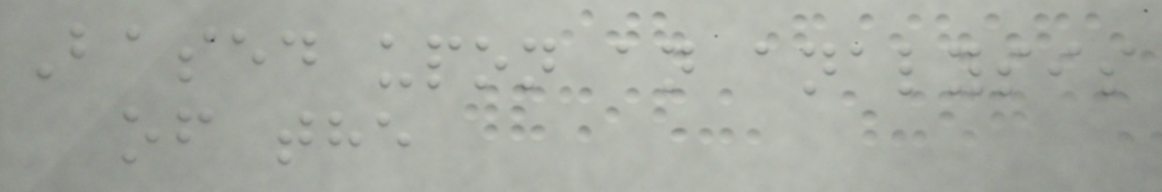Based upon an analysis
of the
